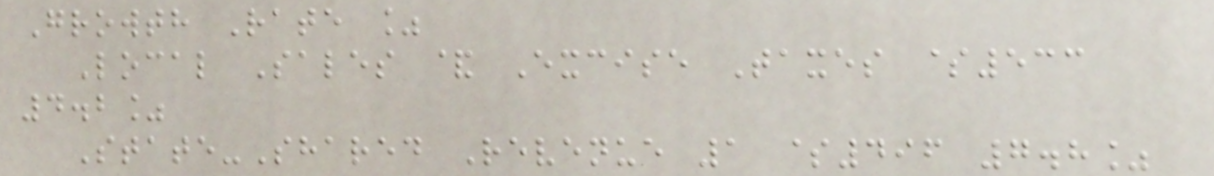Growth Rate %
Local Sales & Excise Taxes $533
4.2%
State-Shared Revenue 1 $496 7.8%
